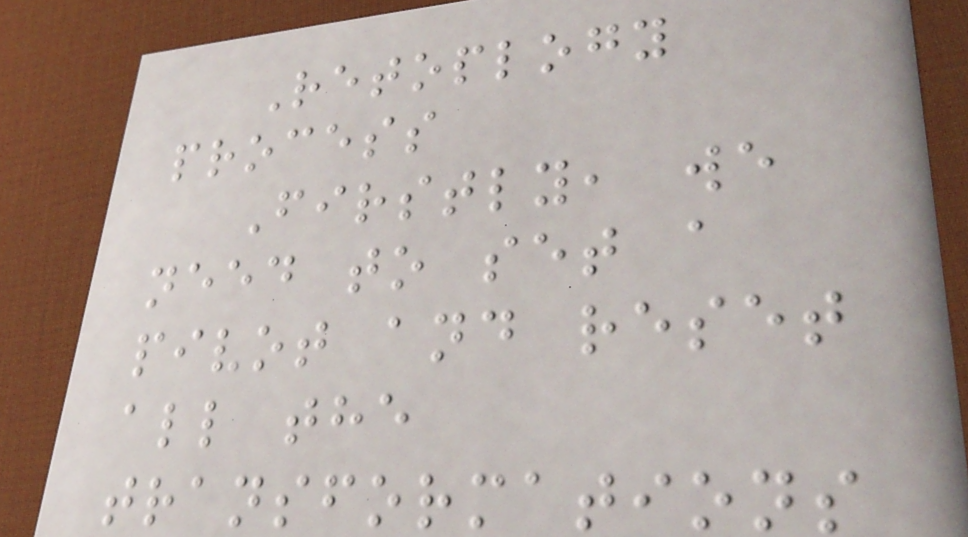Retoplogy
process
Firstly, we
need to set a
pivot and reset
all the
transformations
